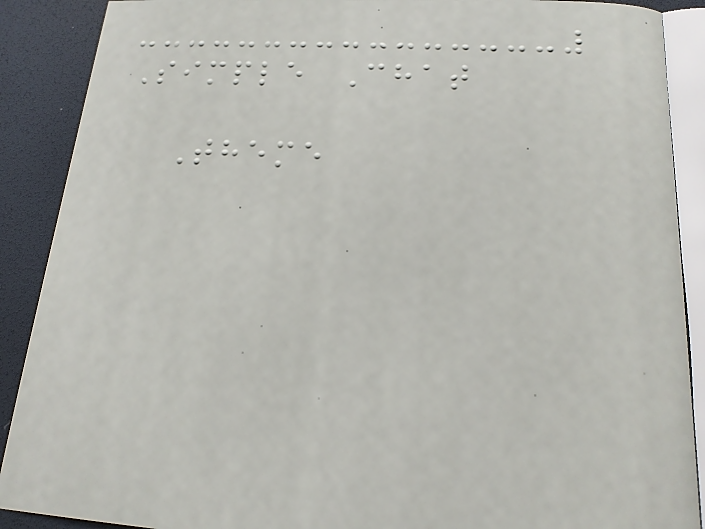Simple Chat
Theme
